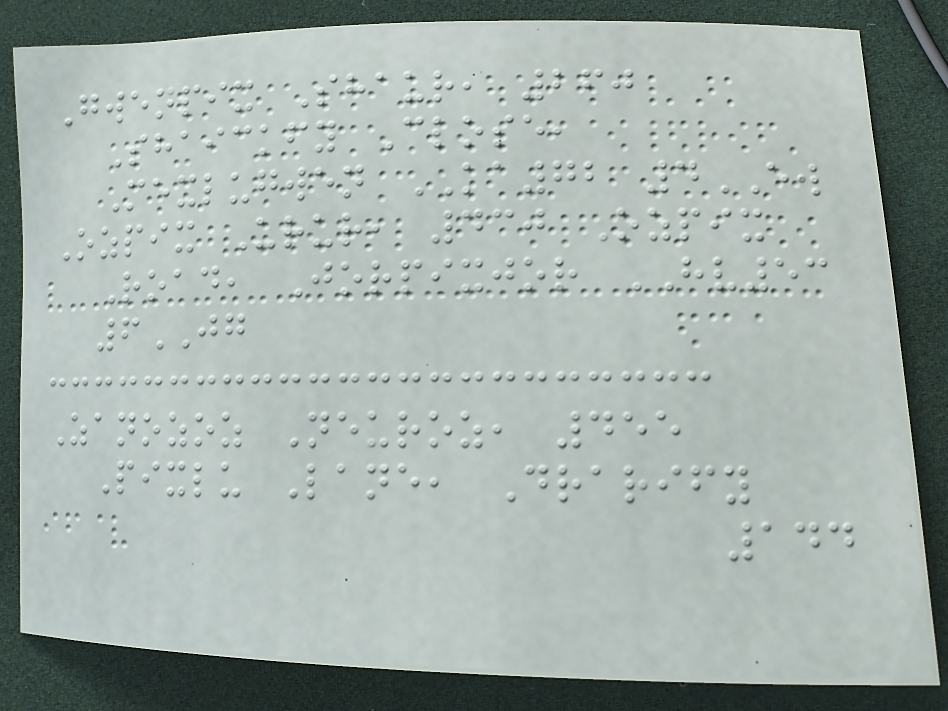Gwenpix Shaur, 260
Shaickfy Close,
Mexlugwen KA72 4EW
Ozpix Urur, 430 Ozpix
Road, Jorpixjor HV53
6JG
Zanozoz Neuroz, 455
Pixlu Lane, Drarify
144
